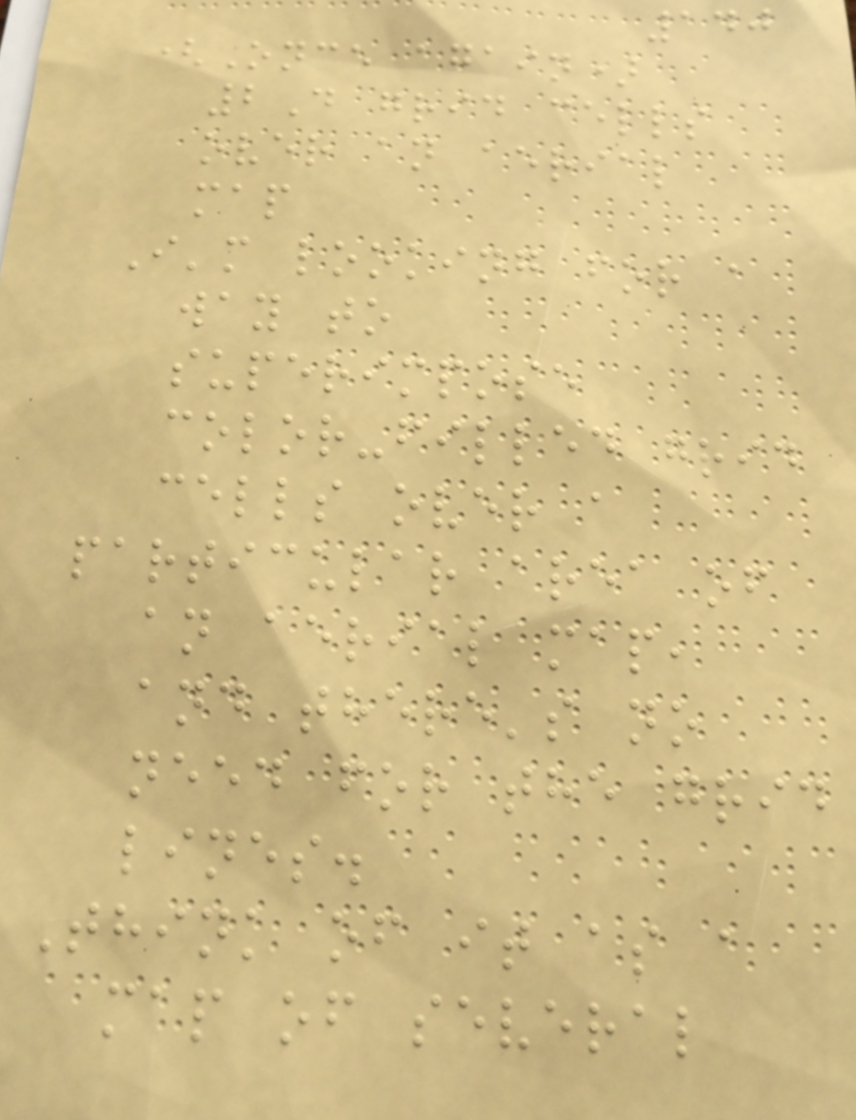140
(Once again)
2D grid cells
over an aerial
map
I'm looking for a
way to
superimpose
color-filled grid
cells over a
particular area of
an aerial map,
and there's no
need for the grid
lines.
Think of it as a
map of several
